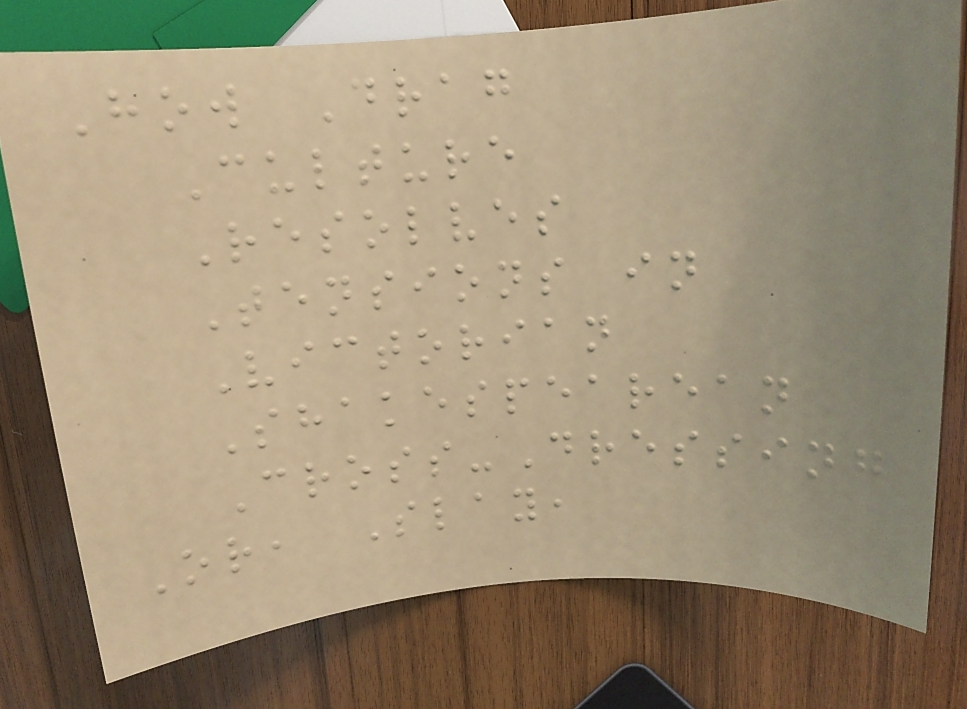How Drag
Culture
Resolves
Tensions in
Victorian
Shakespearean
Cross-Dressing
Or, Slay,
